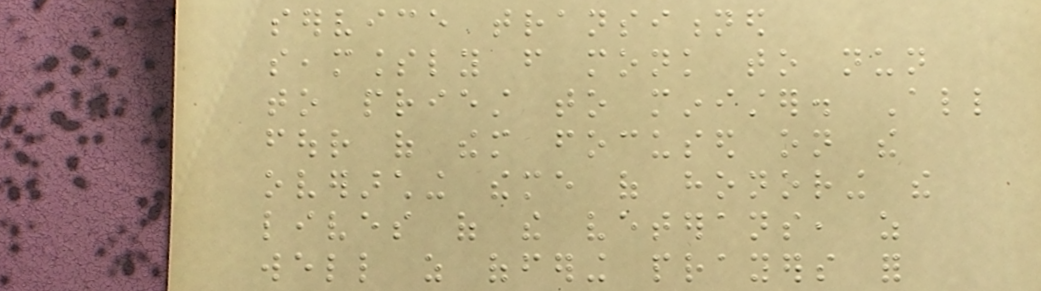service transitioned
seamlessly from monk to nun
to priest to minister. All
four of them focused on the
overarching theme of honoring the
lives of the veterans, as
well as offering prayers for
